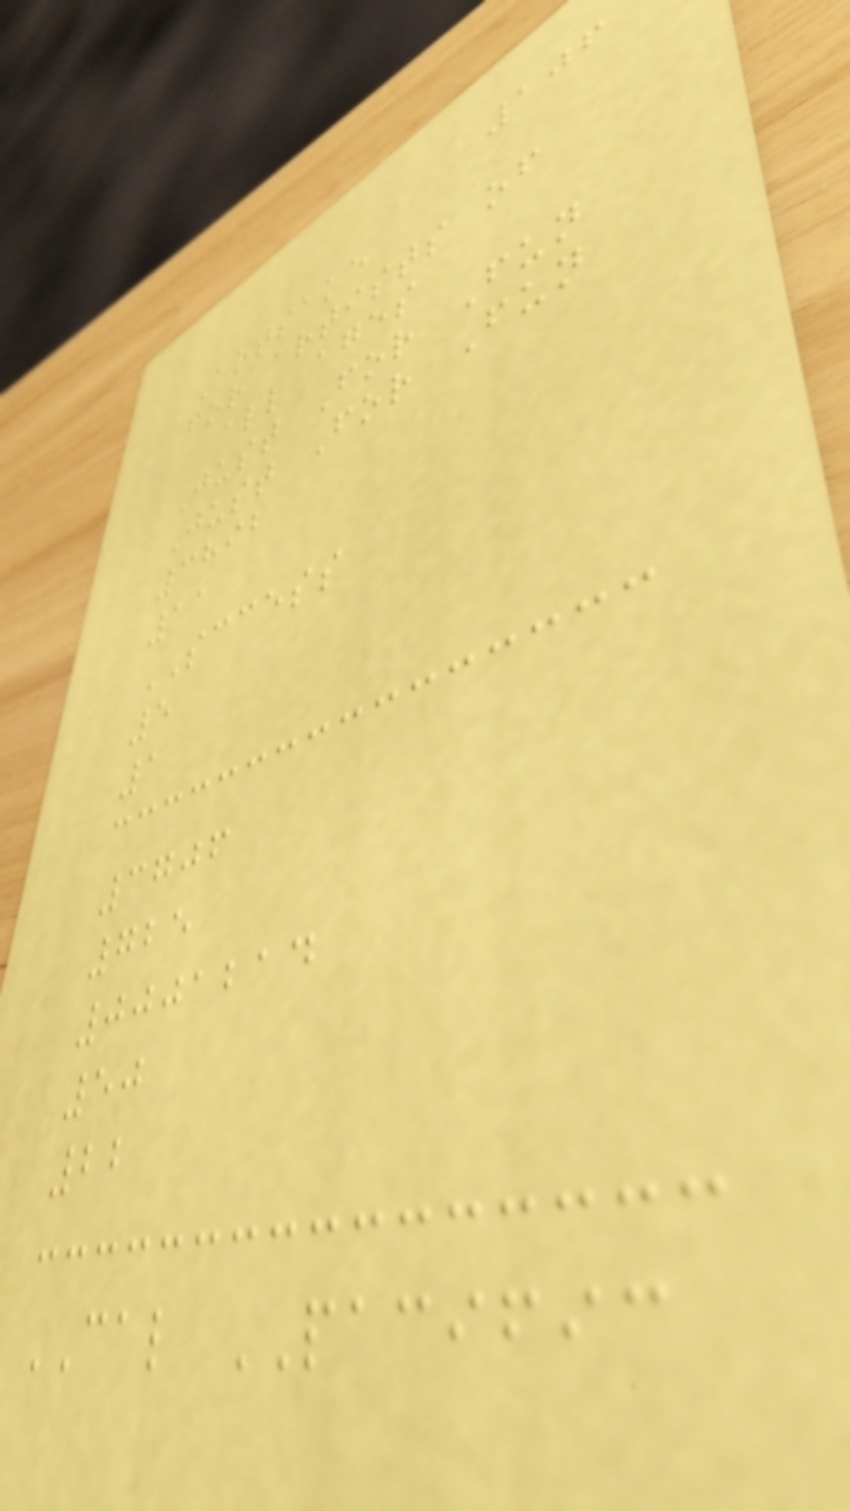106
Artsake
for artists of
all ages
Just For Fun
Just For Fun
3892
11
SCCESS
5
1
3706
725
0001214
50
22
CAL PACIFIC
